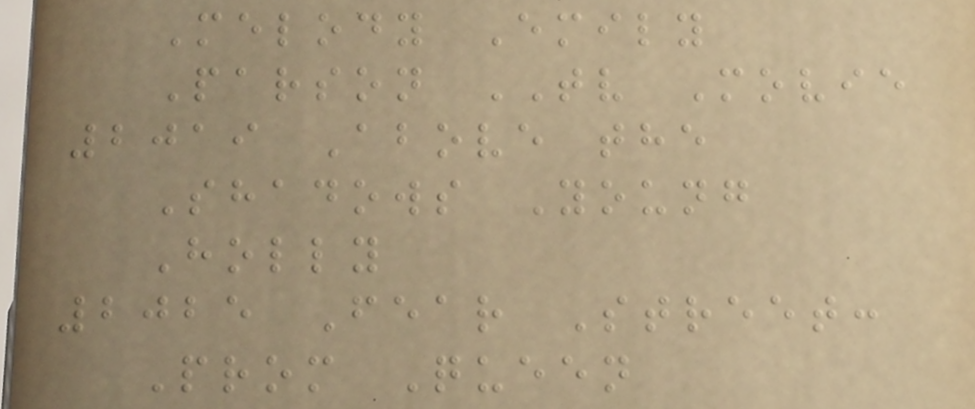Melody Emily
Parson TV Movie
2019 Above the
Shadows Young
Holly
2025 Fear Street:
Prom Queen
